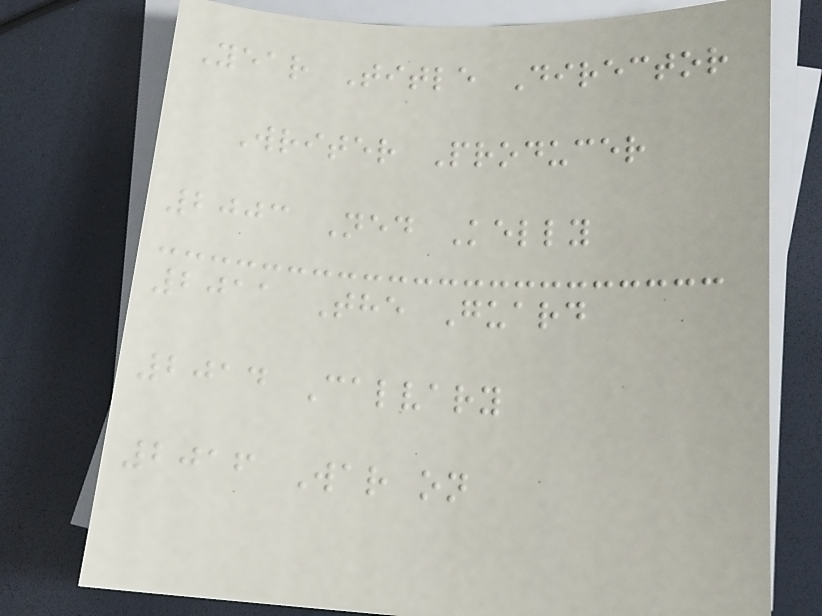Year Title Director
Writer Producer
2003 Ned Kelly
2011 The Guard
2014 Calvary
2016 War on
